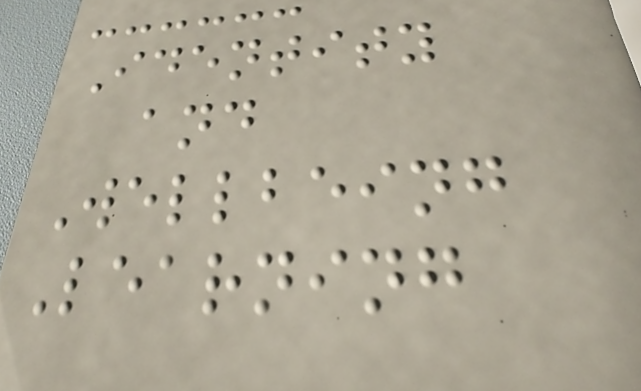Identity
and
Wellbeing
Learning
